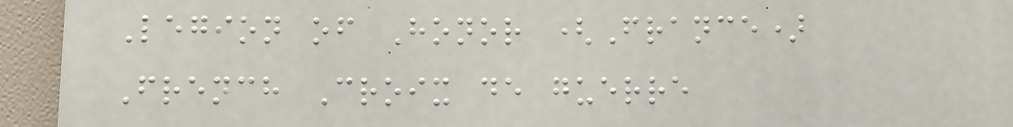Legion of Honor (France)
French Croix de guerre
